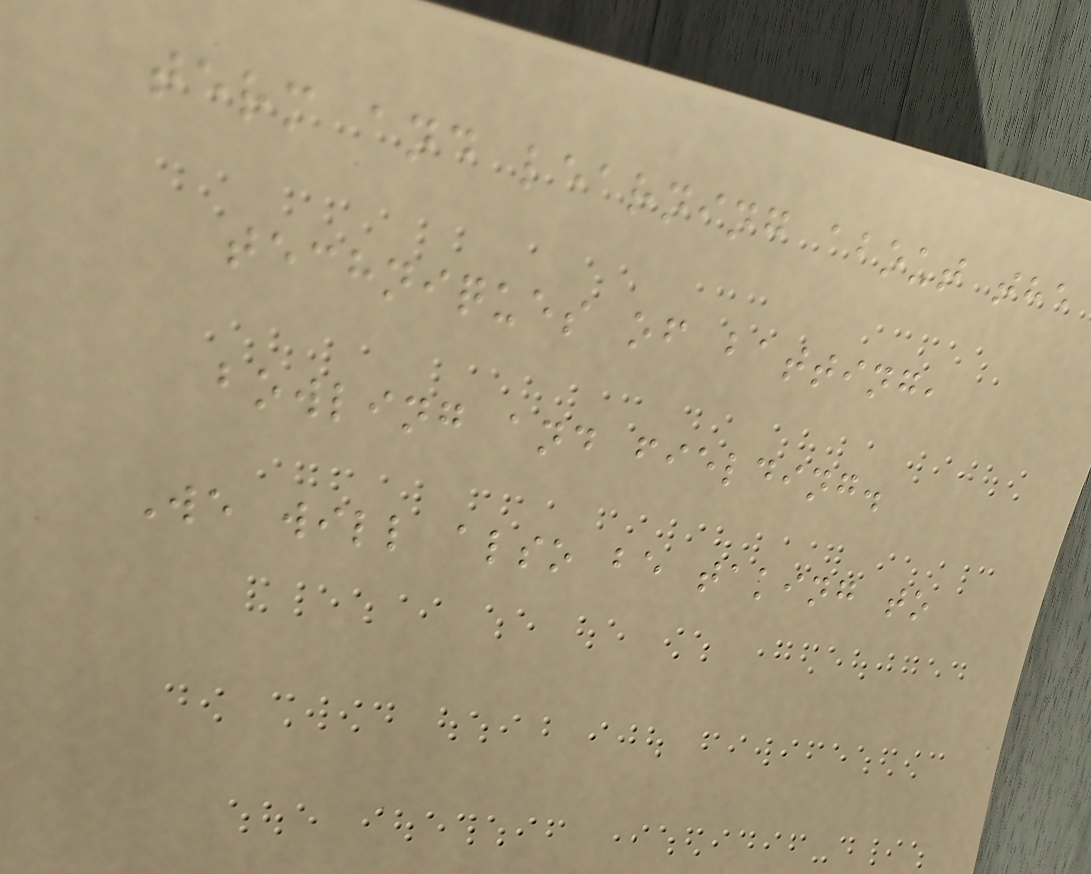term and learning about the
techniques of batting,
bowling and fielding.
We will also be taking to
